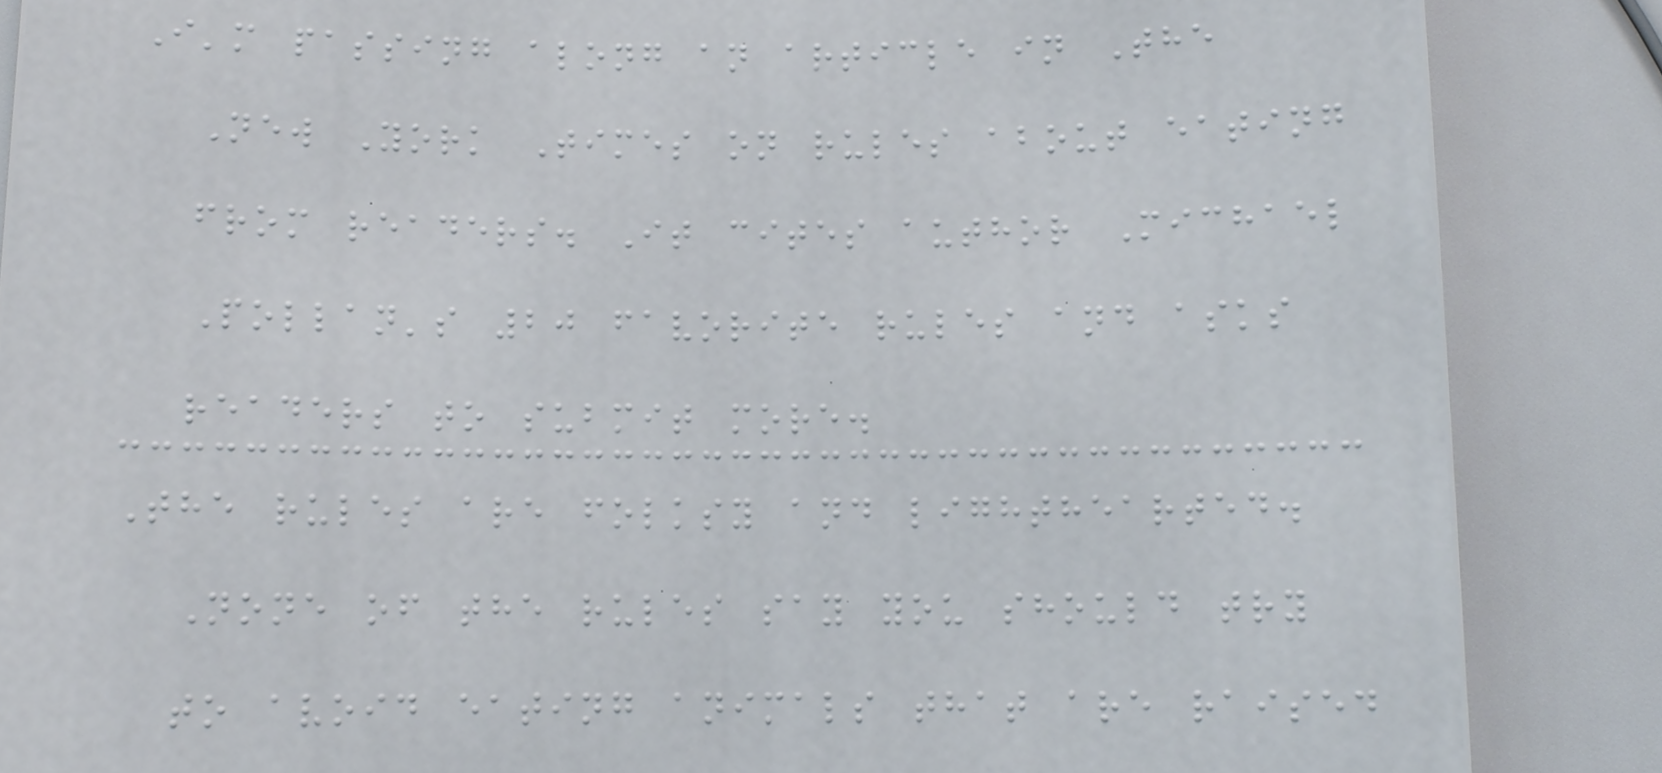I'm passing along an article in The
New York Times on rules about eating
from readers. It cites author Michael
Pollan's 20 favorite rules and asks
readers to submit more.
The rules are folksy and lighthearted.
None of the rules say you should try
to avoid eating animals that are raised
